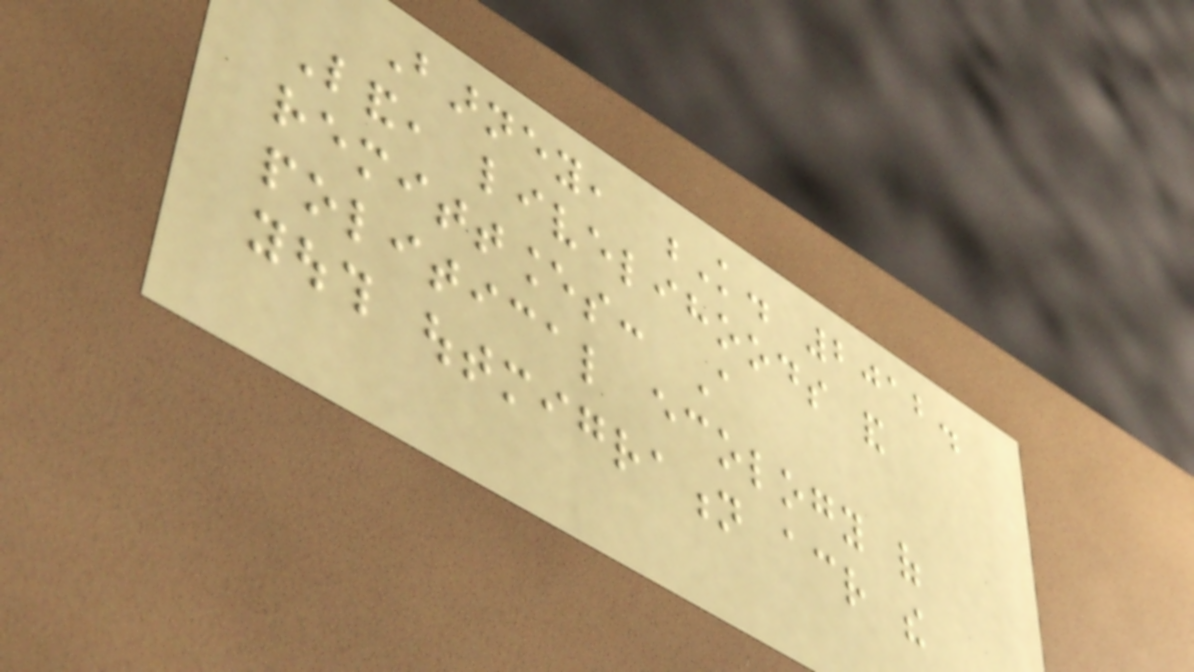Barney, K. 2012.
Land, livelihoods and
remittances: A
political ecology of
youth outmigration across the
